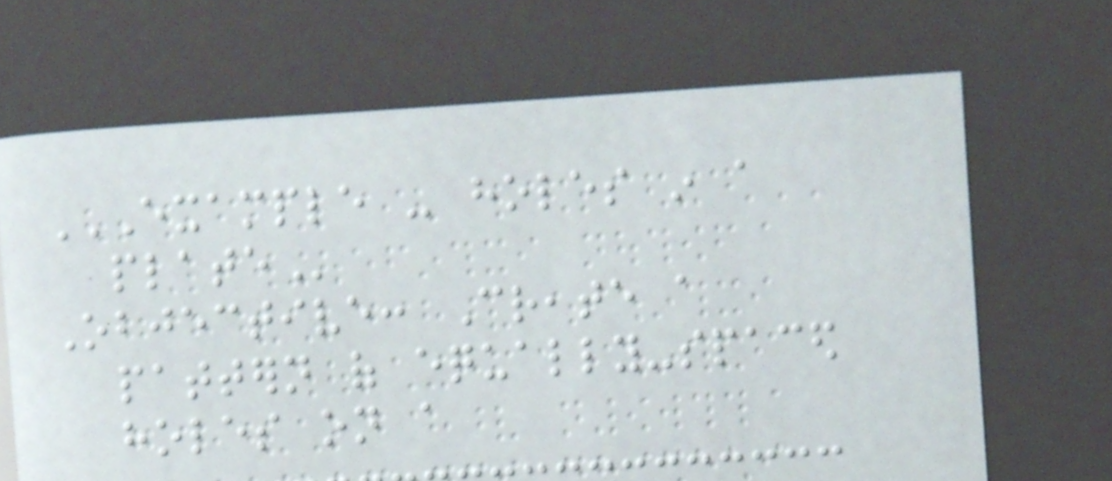EXAMPLE - HOLES IN A
PLATE
Objective: Create a
pattern of equally-spaced
holes on a
